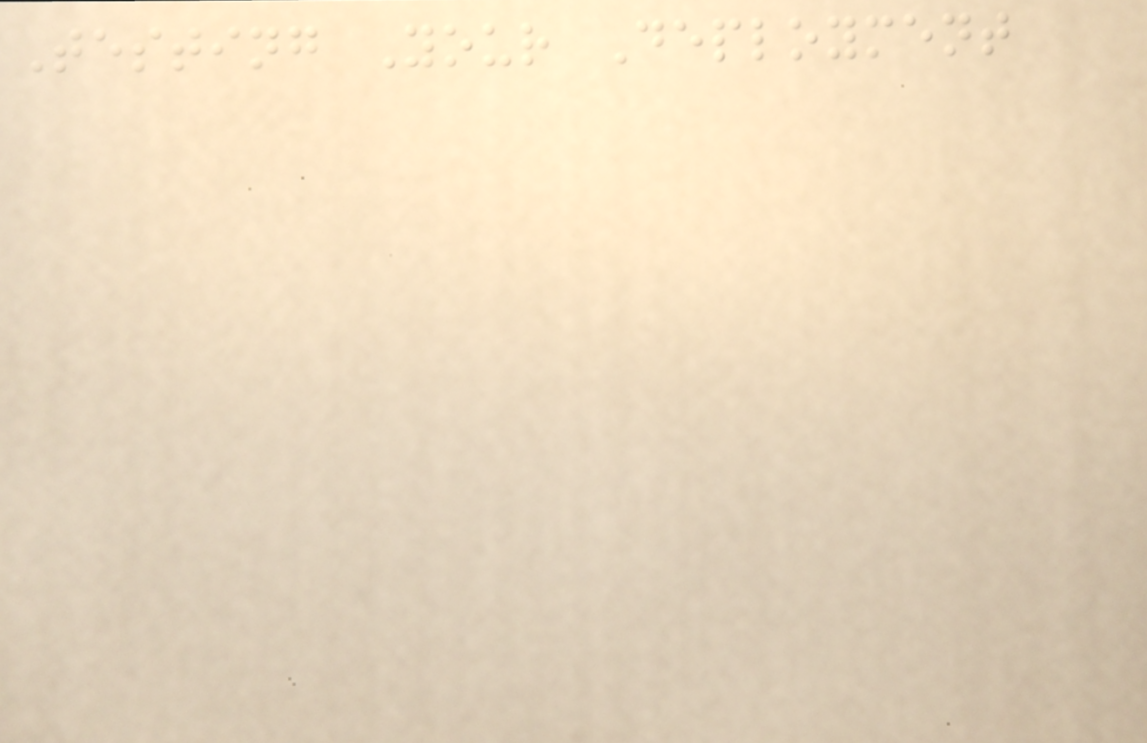Testing Your Deployment
